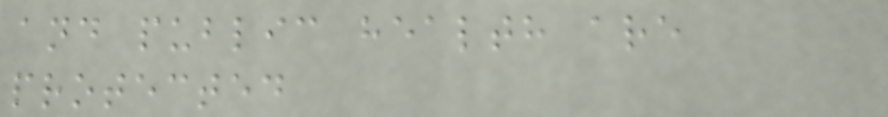and public health are
protected
